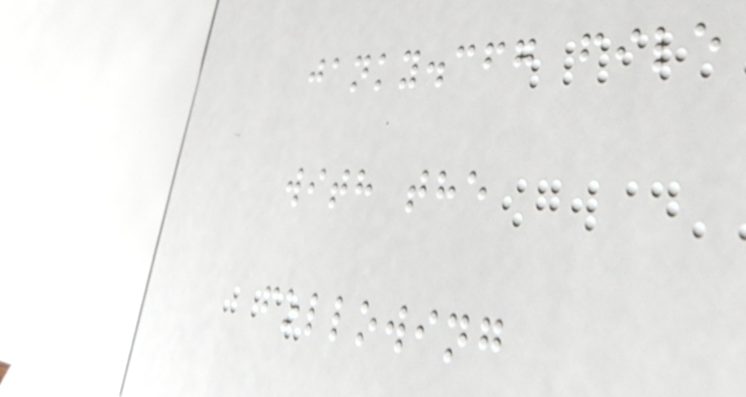janky.cfg file
with the
following
